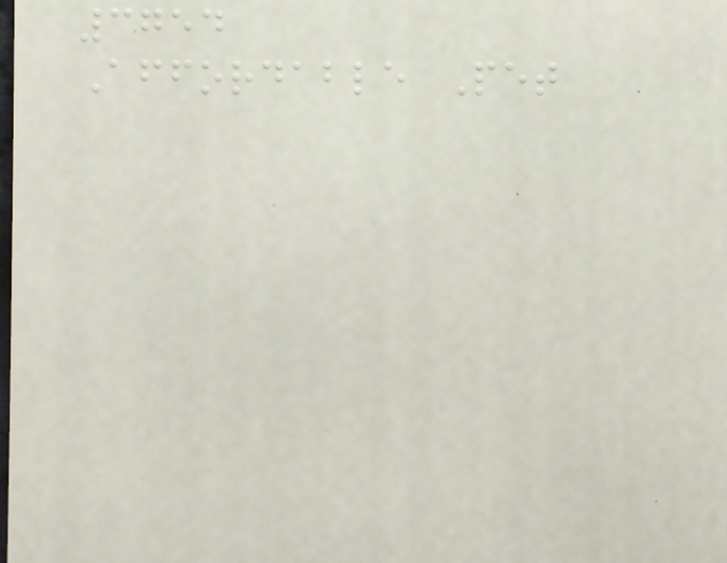3754
Affordable Pet
